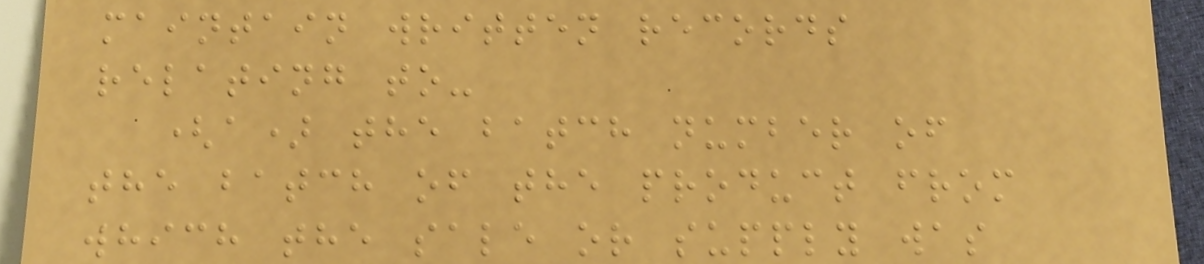maintain written records
relating to-
(a) the batch number of
the batch of the product from
which the sale or supply was
